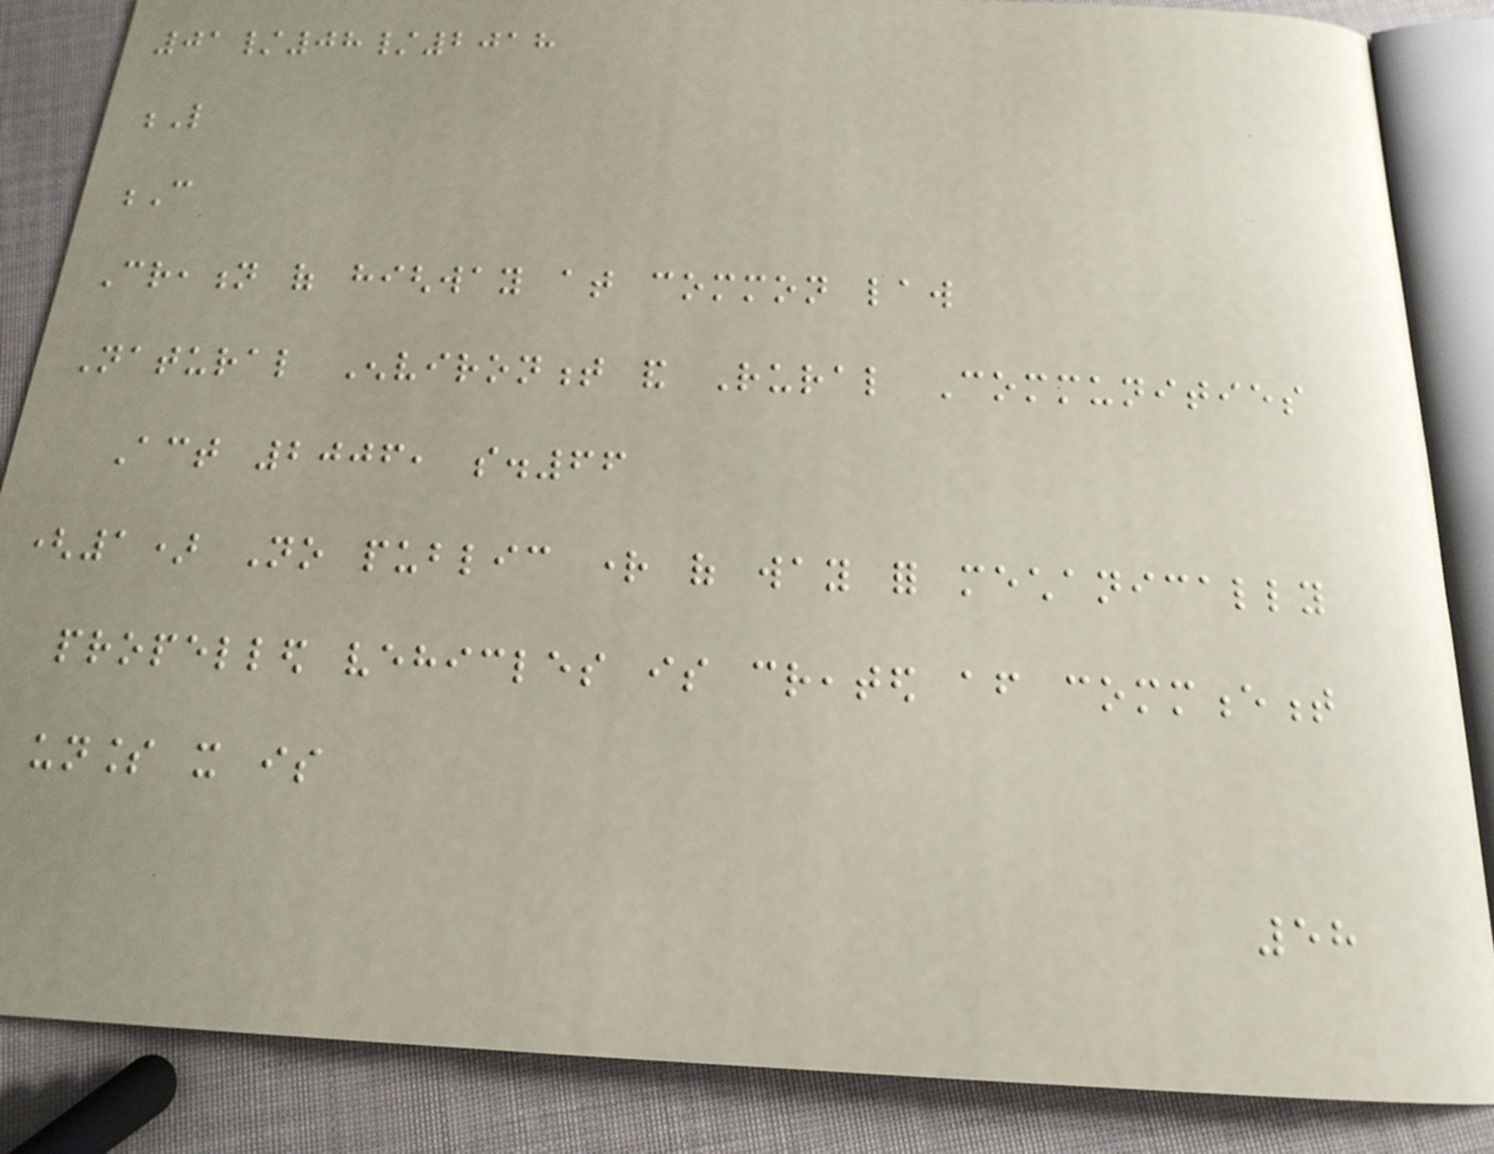01/08/2018
L
C
Creation of highway at common law
Natural Environment and Rural Communities
Act 2006, s.66
(1) No public right of way for mechanically
propelled vehicles is created after commencement
unless it is
58
